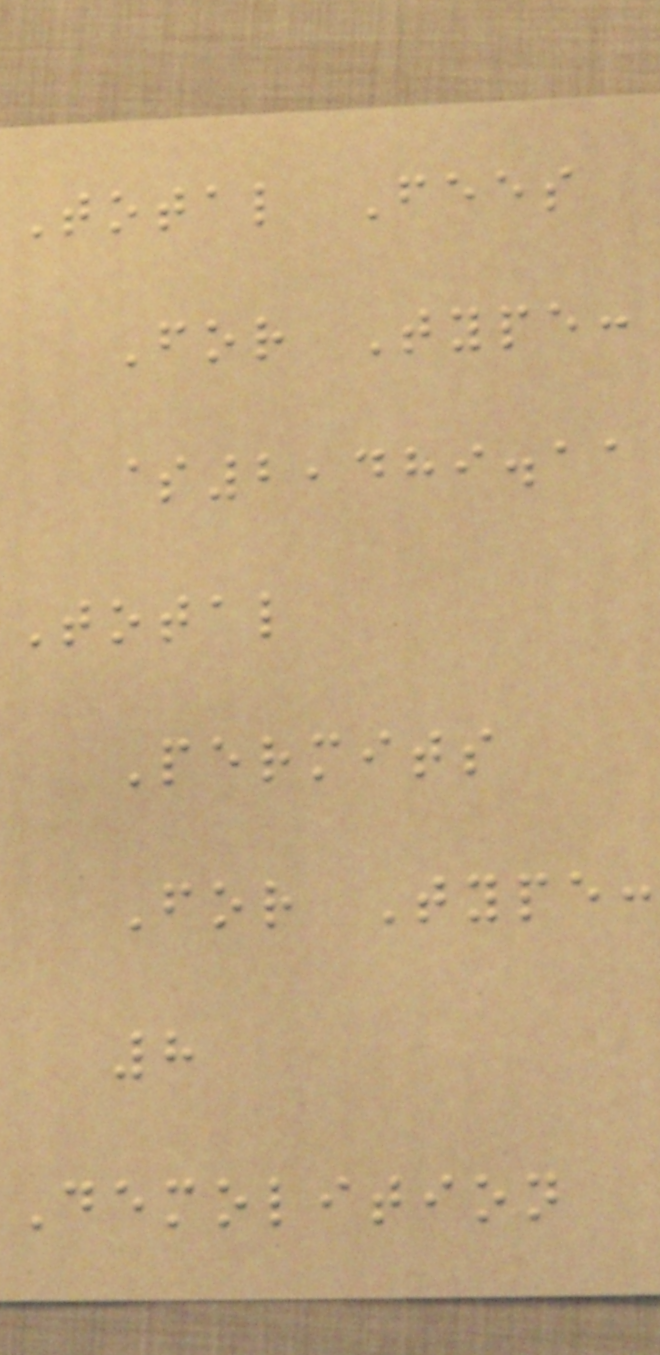Total Fees
For Type:
$2,489.11
Total
Permits
For Type:
8
Demolition
